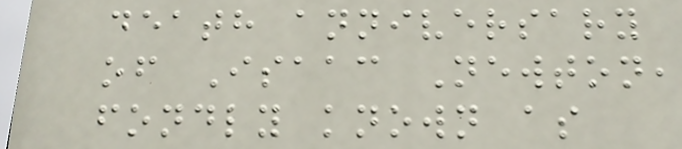death anniversary
of Isaac Newton,
fondly known as
